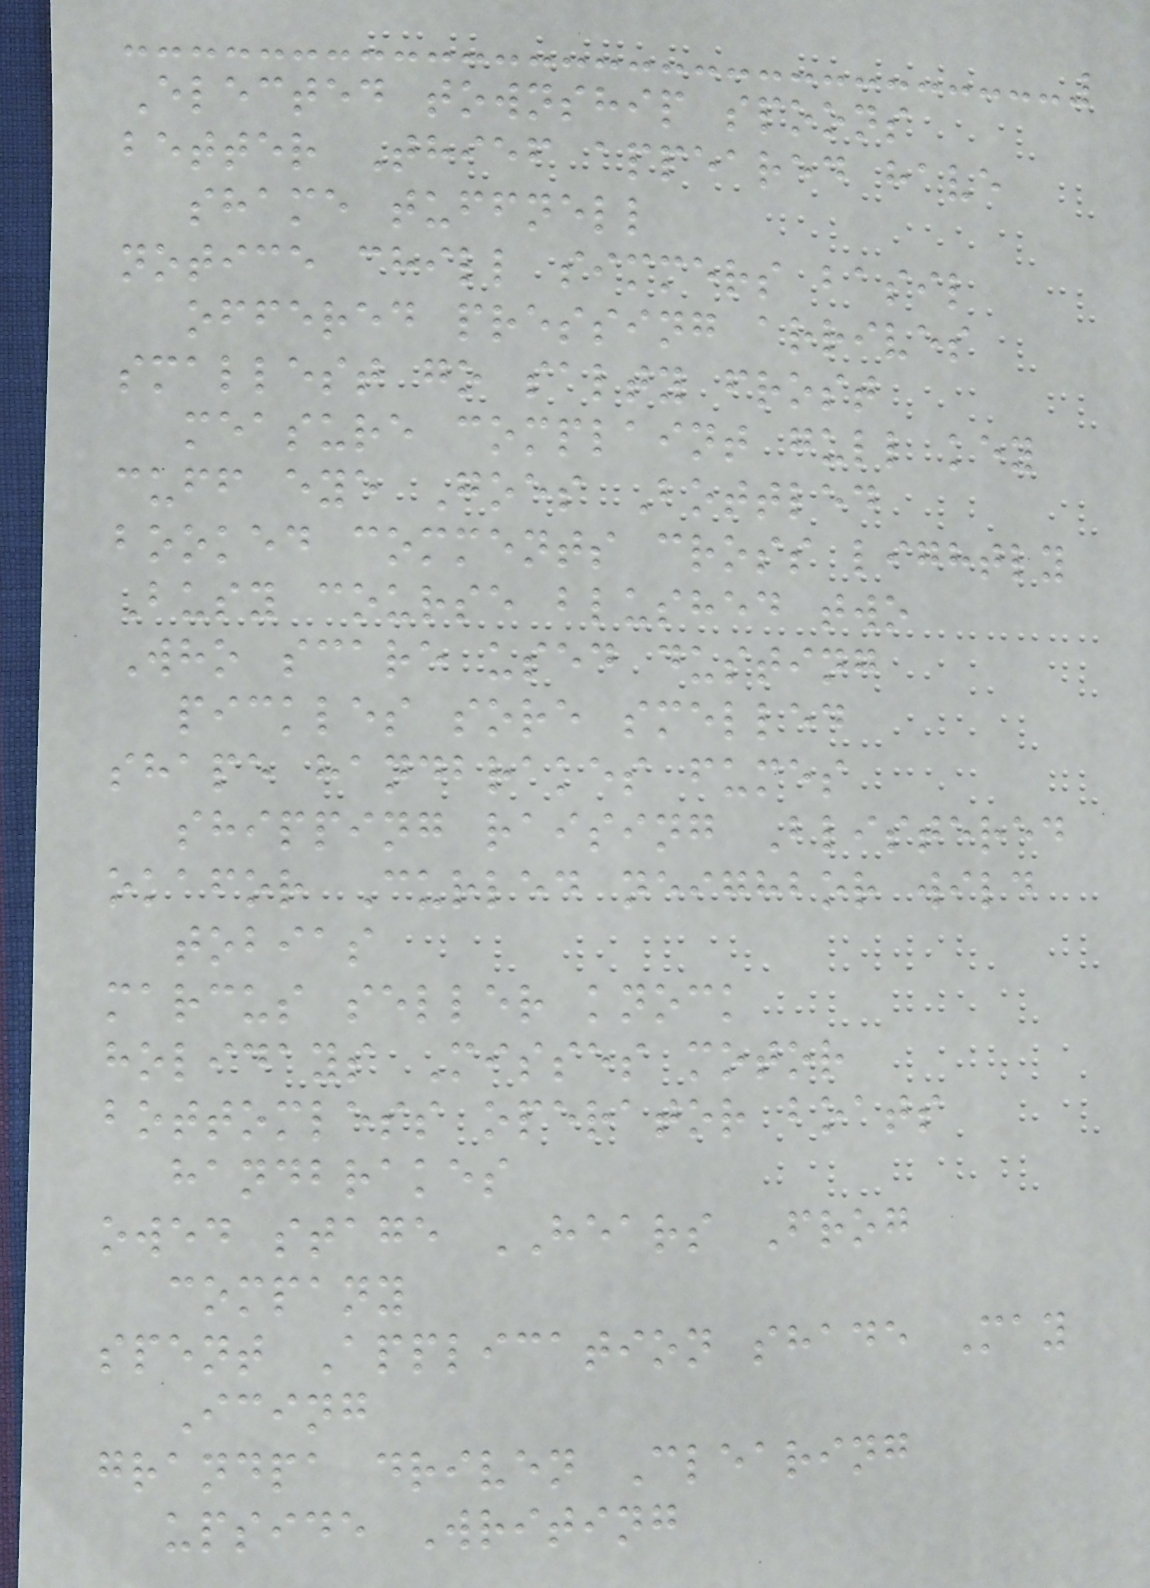Elected township spoons
better Thief appeared have
shame tuffnell
notice chill simmers basil
offered pressing arrives
smallest go salty frost
measure complaint gull key
cuff eye Goes Bottled
booked comments cross lightly
Busy course blushed two
Who scare used dusting
pickles sore smelled
shape handbrakes fumes
shipping raising Blistered
okafor Curled neighbor wild
tobias
marcus seller knock
holidays Misses motor
bottomless operator boats
handbrakes
owed stage HEARS Frog
company
spent Application shade May
Icing
grandpa driven Clearing
upside Writing
